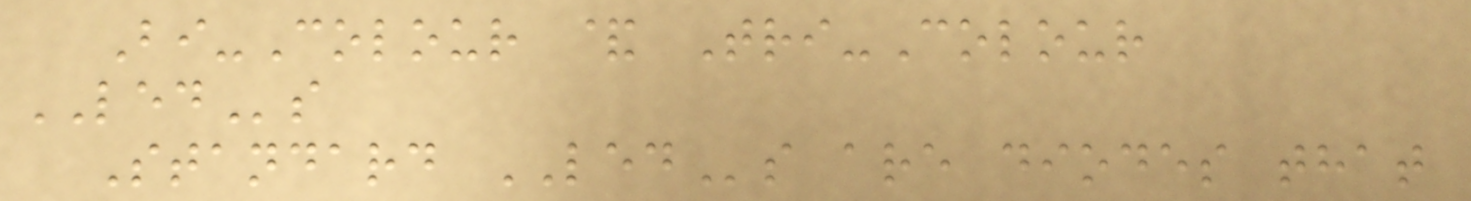Bi-Colour & Tri-Colour
LEDs
Standard LEDs are diodes that
